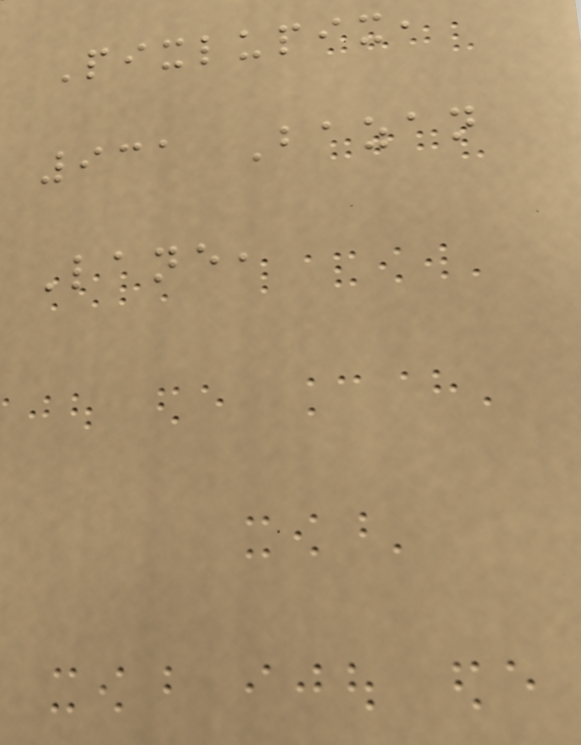Pixlupix,
931 Bazan
Lane,
